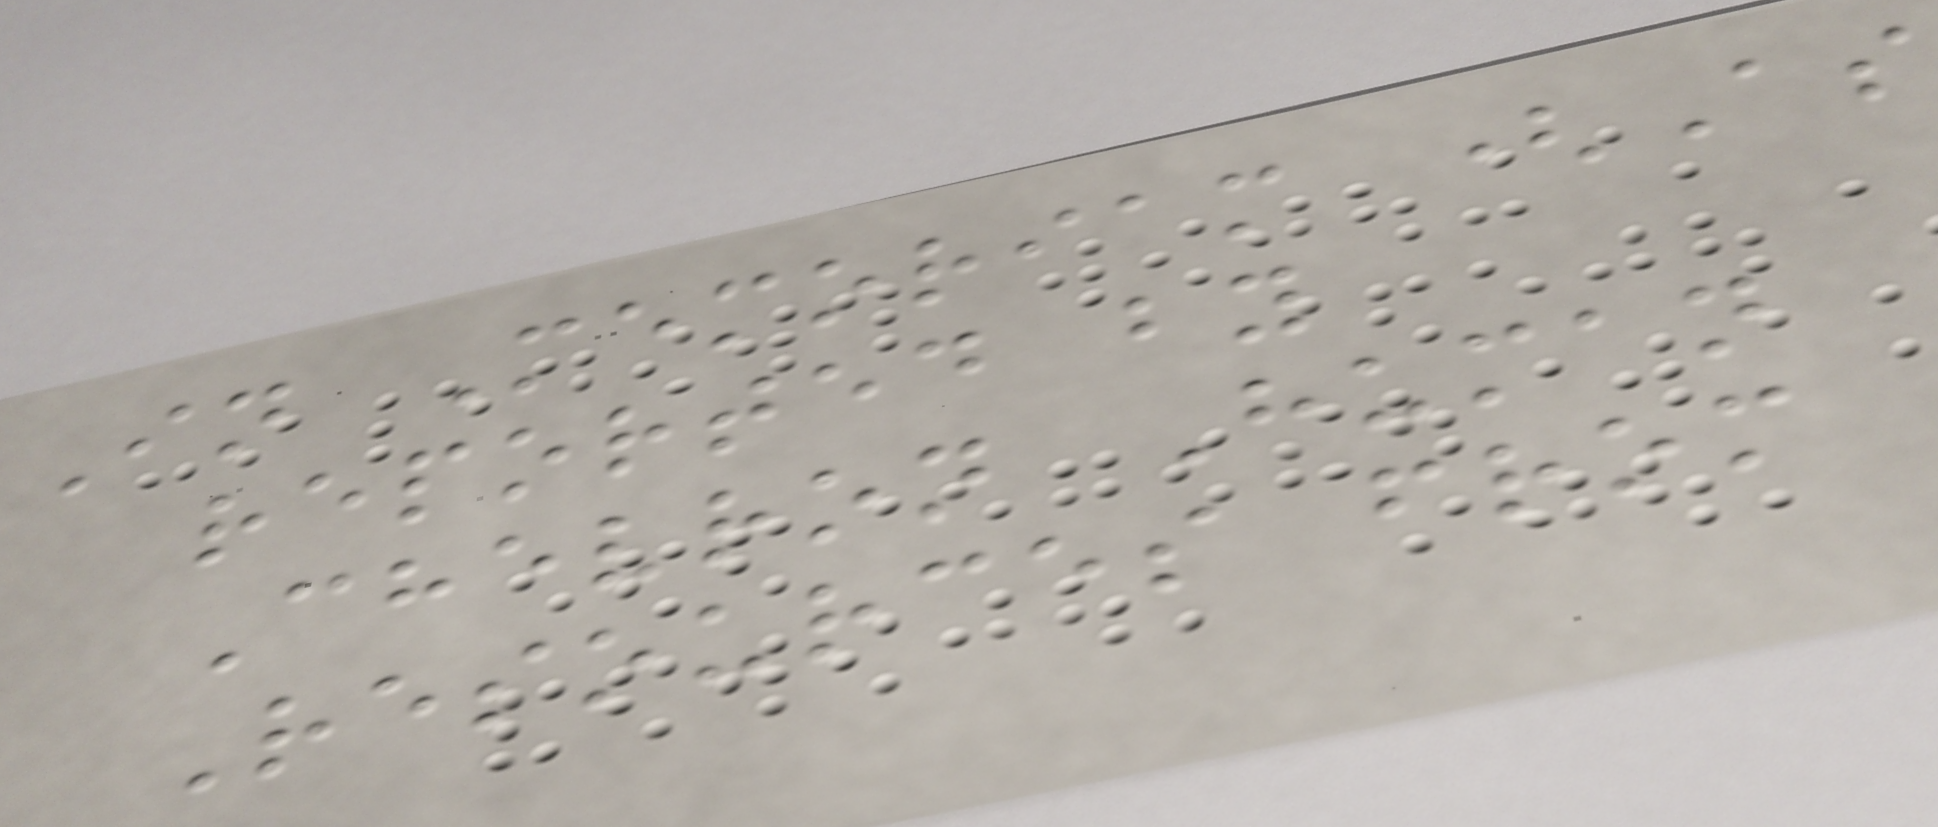In Memoriam (As
reported by
Chevron Human
Resources from
